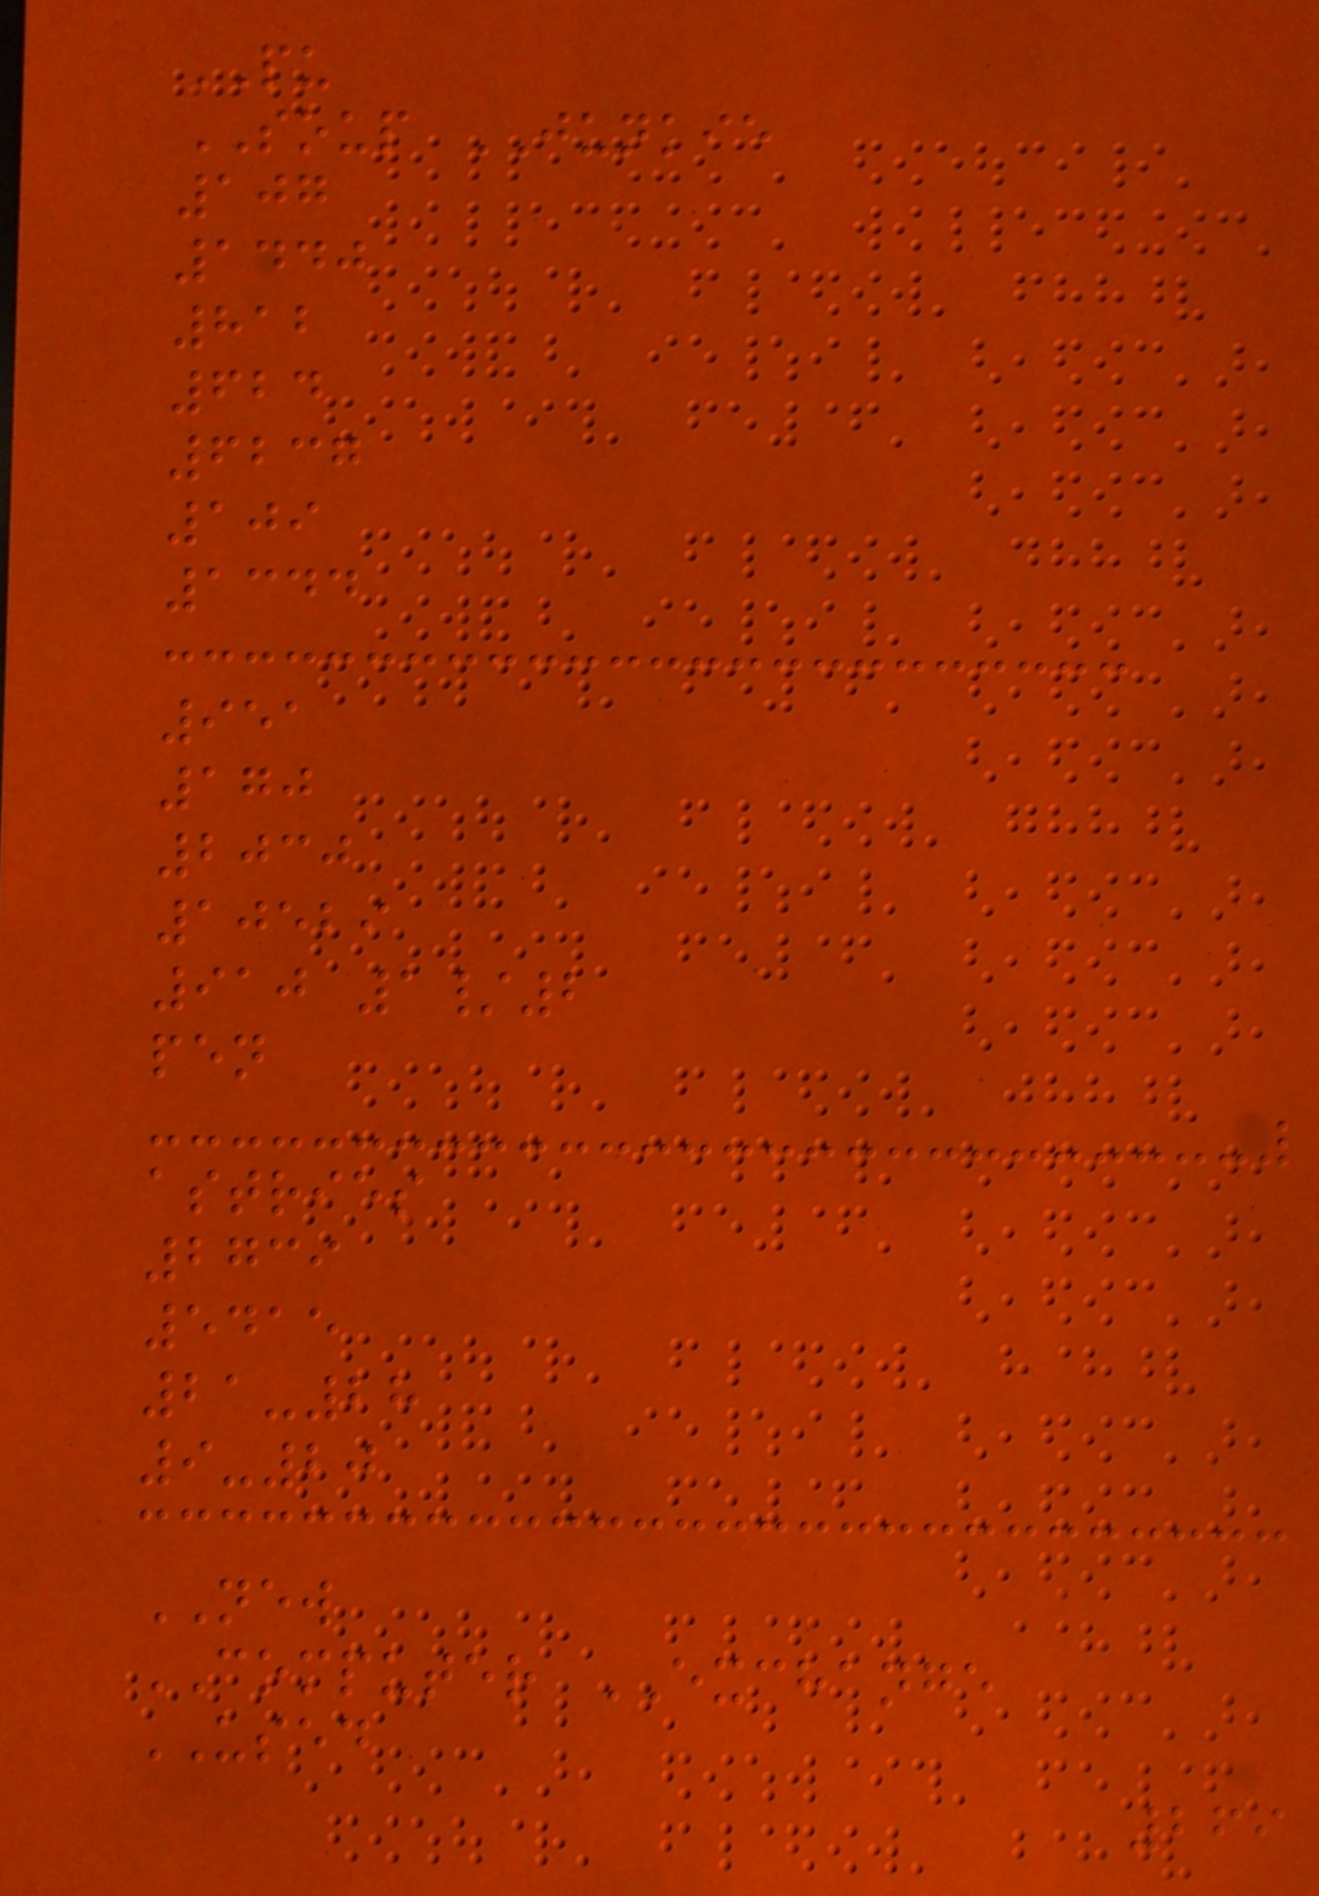PU
SOUP JUNKIE
107
1440
812
624
6237
109
1344
951
170
2030
10529
910 1/2
pen
astries
2739
5415
21-28
9-20
NEW
COMPUTER EXCHANGE
USED
269
